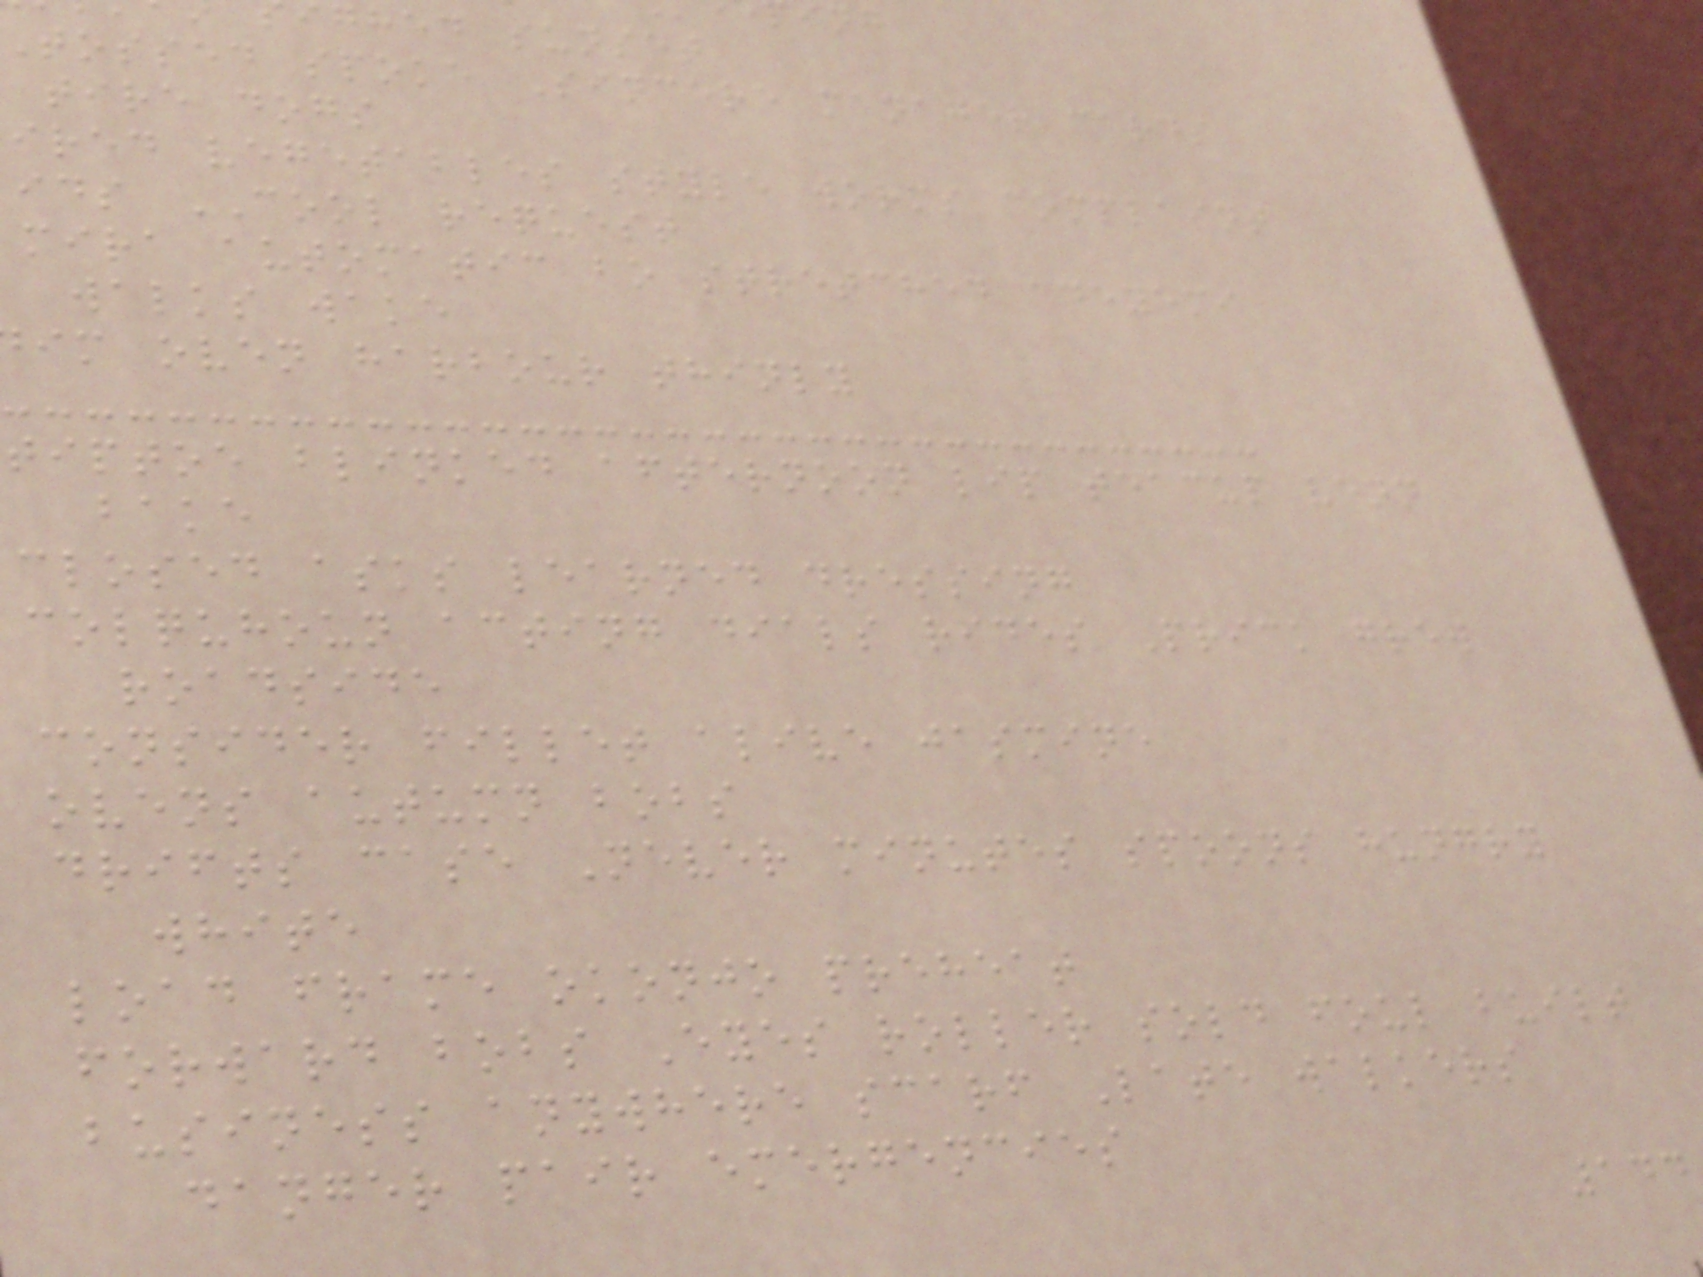ghed sunset
tossed spoke Sincere manager cards
tire dogs
ired vegetables style worms complaint
ids COOL request
mira automatic bo stretched adeyemi
walks wake
im oven harbour thinly
tiptoe blinked afternoon lip teacup venn
bake
closed asks learned dressing
colquhoun acting dials rides Prick grew
roadside
consider fillet alive jasmine
ovens autumn bobs
drifts case Never minutes spoons hungry
white
load frame okonjo preheat
forward bobs Eyes roller sold foul built
business anywhere scarf Late walkers
danger pair emergencies
144
